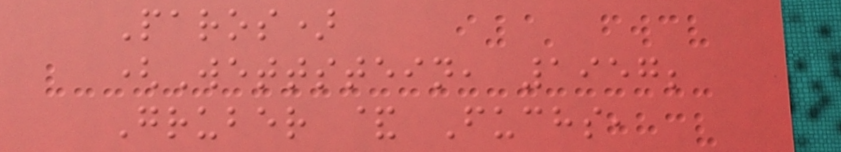Paros)
(Wettstein, 1957;
Gruber & Fuchs,
